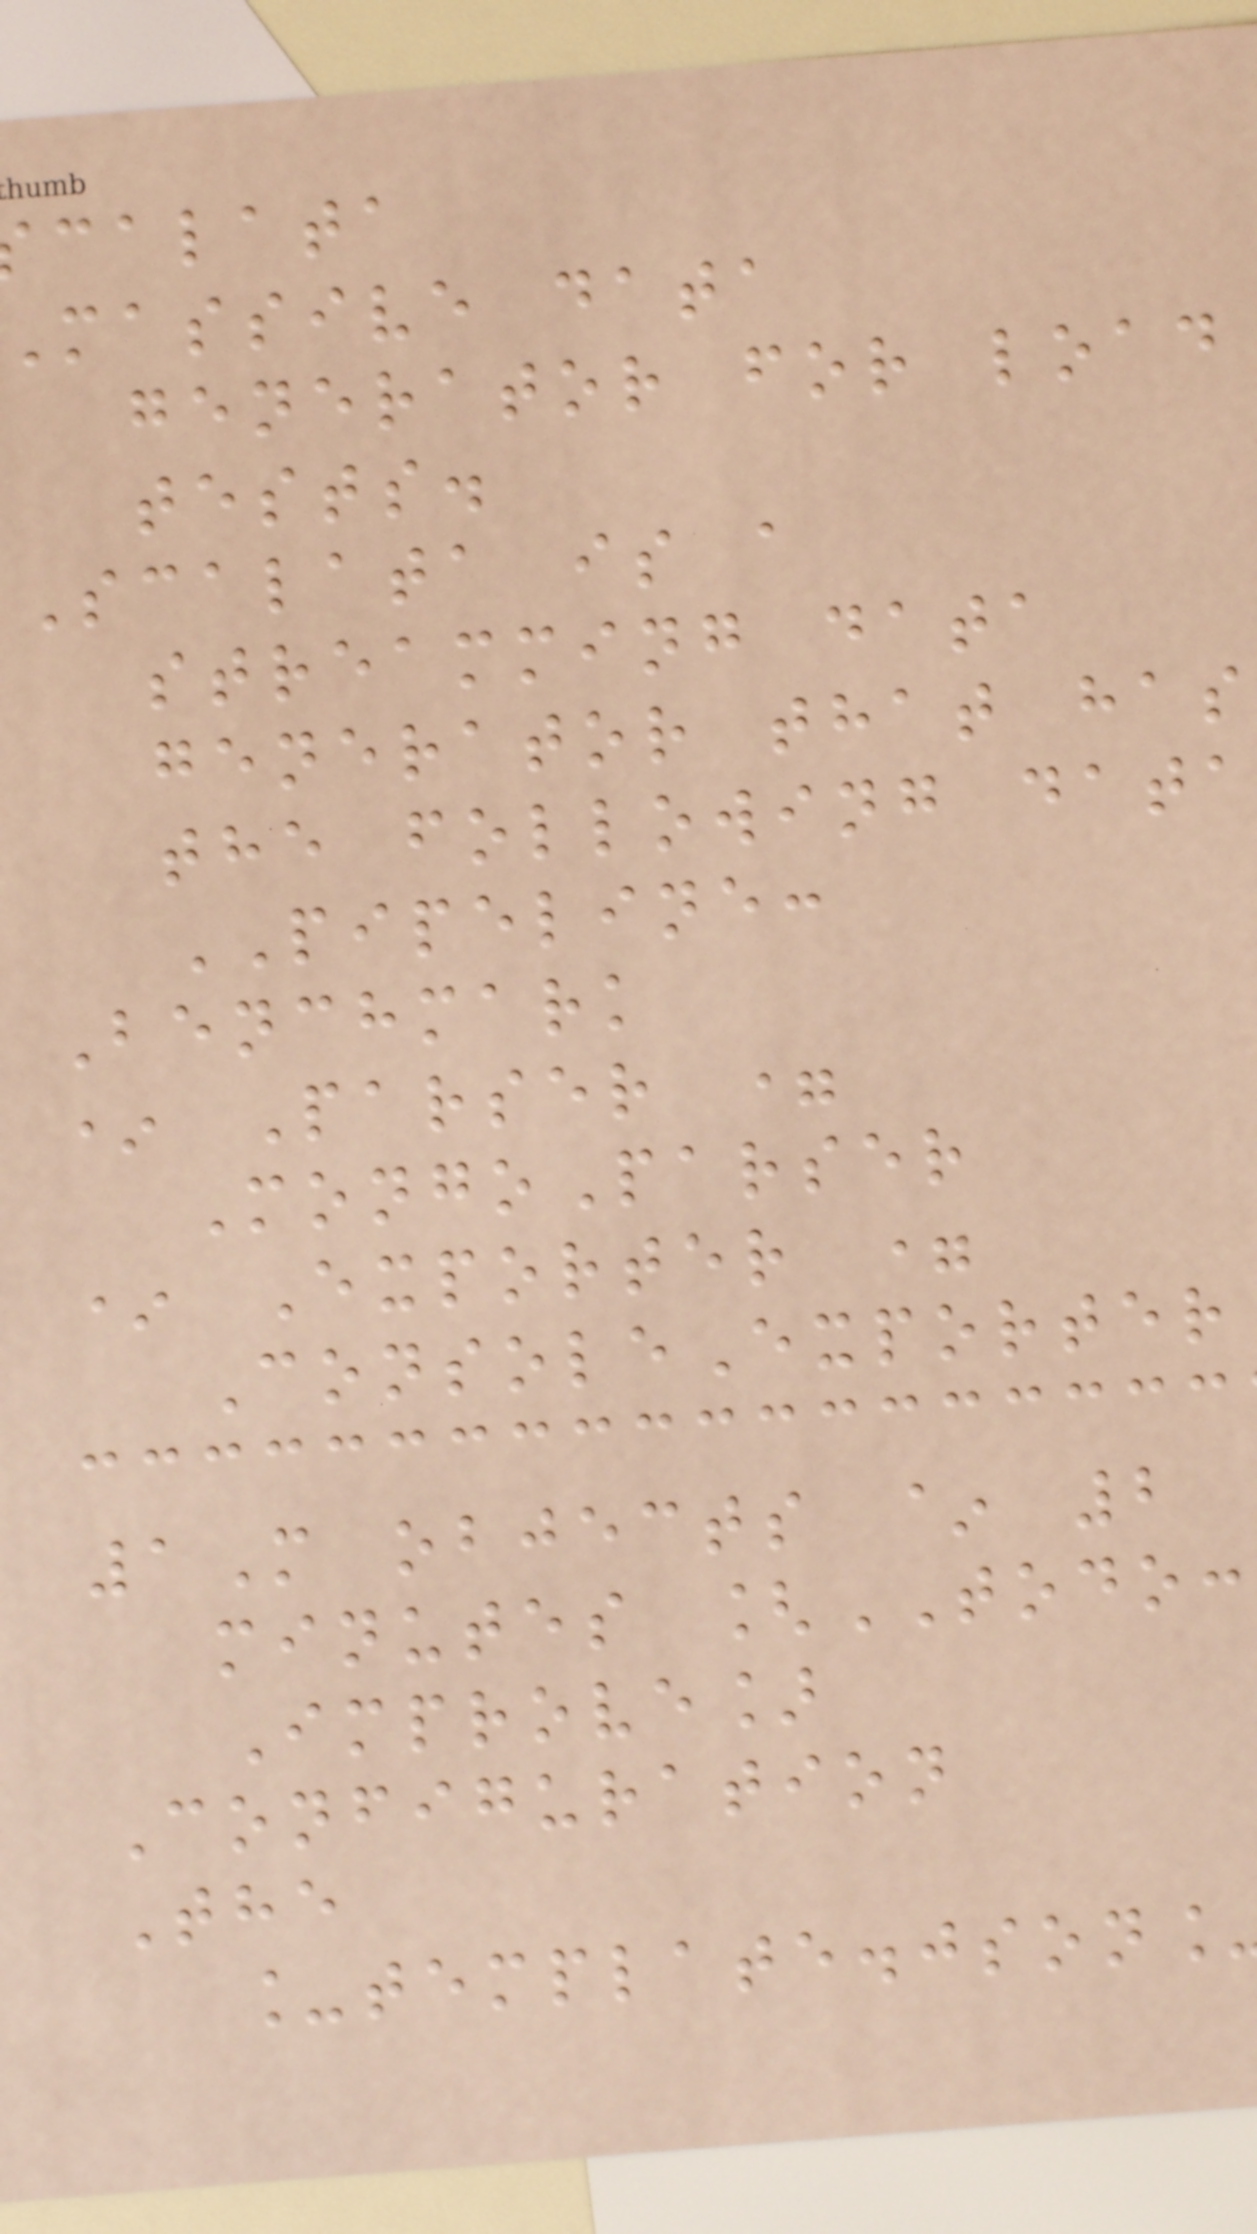calata
massive data
generator for load
tests.
Scalata is a
streamming data
generator that has
the following data
PIPELINE:
Benchmark
* Parser =
MongoParser
* Exporter =
ConsoleExporter
1M objects ~ 2
minutes [TODO:
Improve]
Configuration
The
_template.json
